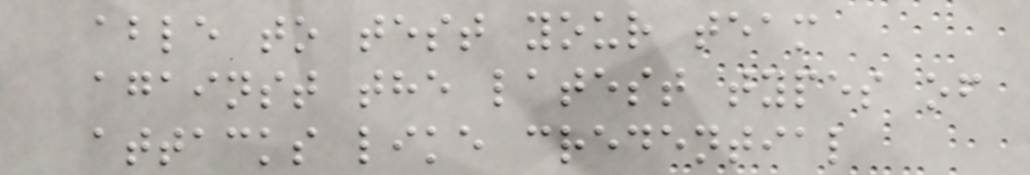able to test your team
against the latest types of
attacks like credential
